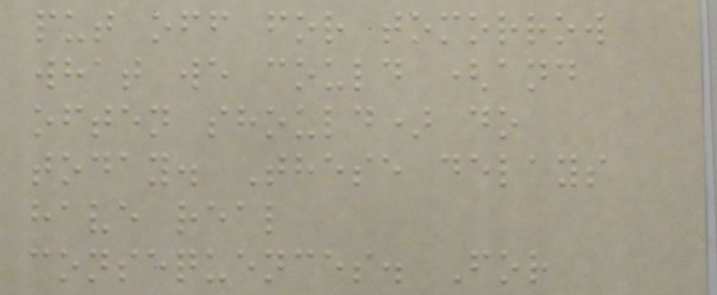put off for tomorrow
what we could (and
often should) do
today. These delays
have real
consequences. For
